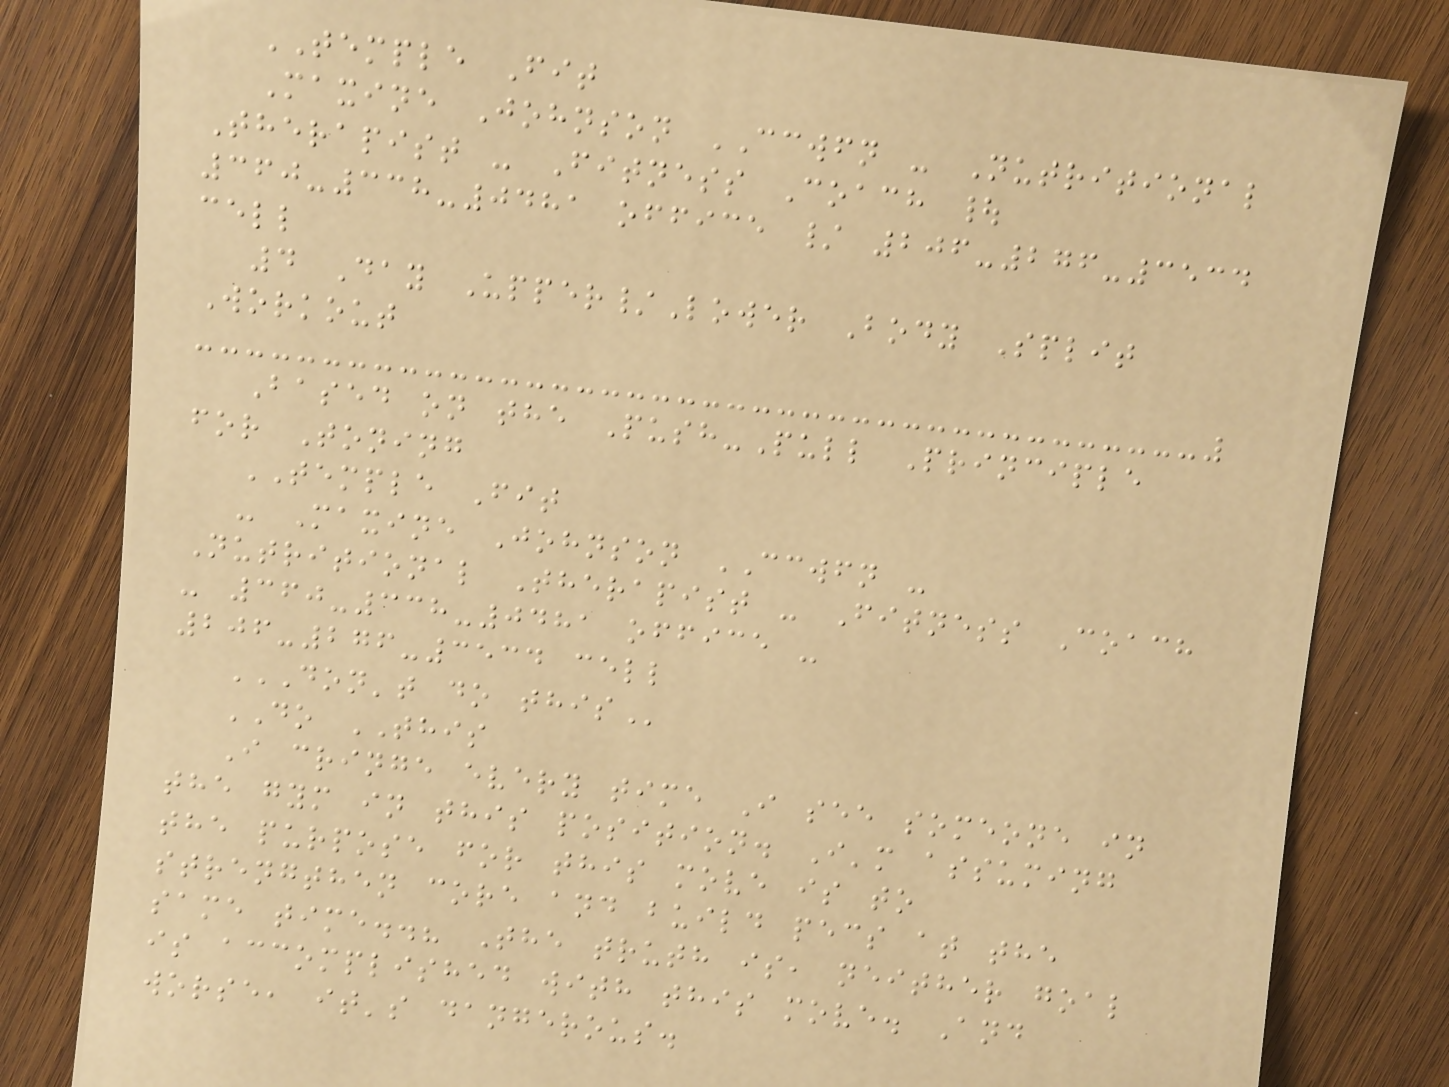TEMPLE Fit
Maxine Johnson CCWFN - Nutritional
Therapist - Fitness Coach |
360-338-0481 office / 206-276-3534
cell
4 Day Upper/Lower Body Split
Workout
Based on the Push-Pull Principle
for Toning
TEMPLE Fit
- Maxine Johnson CCWFN -
Nutritional Therapist - Fitness Coach
- 360-338-0481 office -
206-276-3534 cell
DON'T DO THIS
DO THIS
I cringe every time I see someone in
the gym in this position. I'm assuming
the purpose for this move is to
strengthen core and build pecs at the
same time..? The truth is, neither goal
is accomplished with this move. And
worse, it's dangerous.
